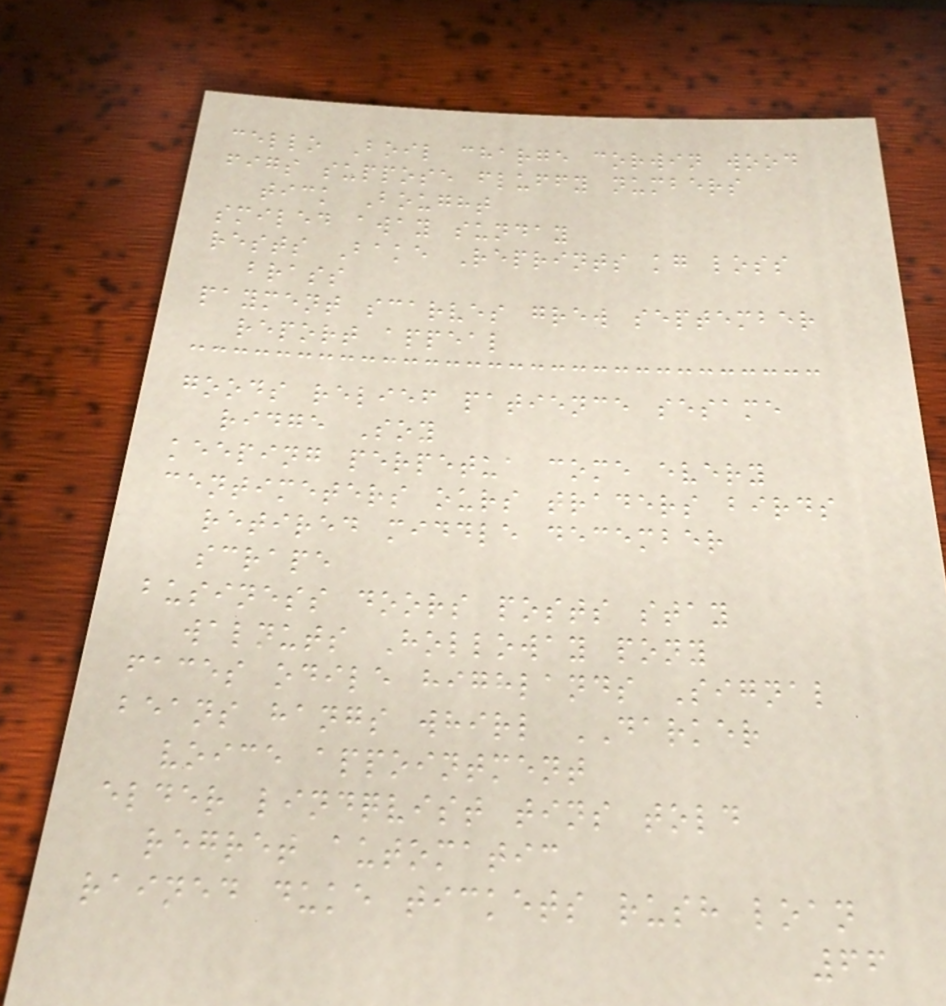cello Boil charge corwin wood
figs suppose fluffy numbers
tick Bought
smiled away sunday
rests Bake Reprints kg loss
brass
payment scarves grew september
report appeal
goods relief patience sesame
ridge Soy
keeping perpetua come every
centimeters ours traders birds
retired middle december
scrape
business doors posts stay
walnuts Holloway pony
faces odile highlands Signal
beans hangs whirl DARKER
voice appointment
elder lindqvist tins told
regret automatic
rained duke tickets rush loan
66
